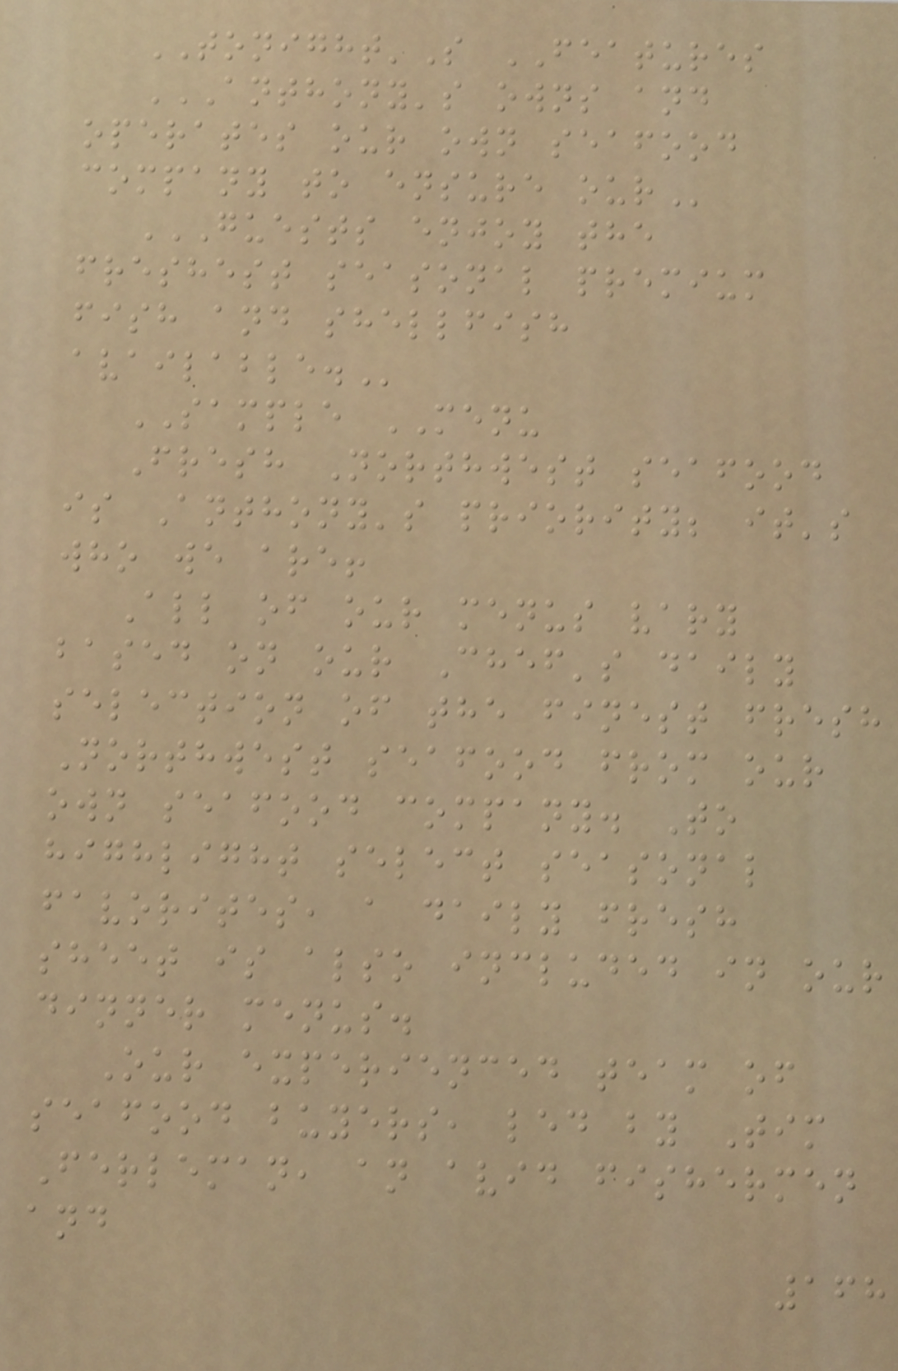TONIGHT'S FEATURES
ANTHONY'S OWNS AND
OPERATES OUR OWN SEAFOOD
COMPANY TO ENSURE OUR
GUESTS ENJOY THE
FRESHEST SEASONAL PREMIUM
FISH AND SHELLFISH
AVAILABLE.
SAMPLE MENU
Fresh Northwest seafood
is Anthony's priority; it's
who we are!
All of our menus vary
based on our Chef's daily
selection of the finest fresh
Northwest seafood from our
own seafood company. To
highlight select seasonal
favorites, a daily fresh
sheet is also included in our
dinner menus.
Our experienced team of
seafood buyers, led by Tim
Ferleman, an avid fishermen
and
168
